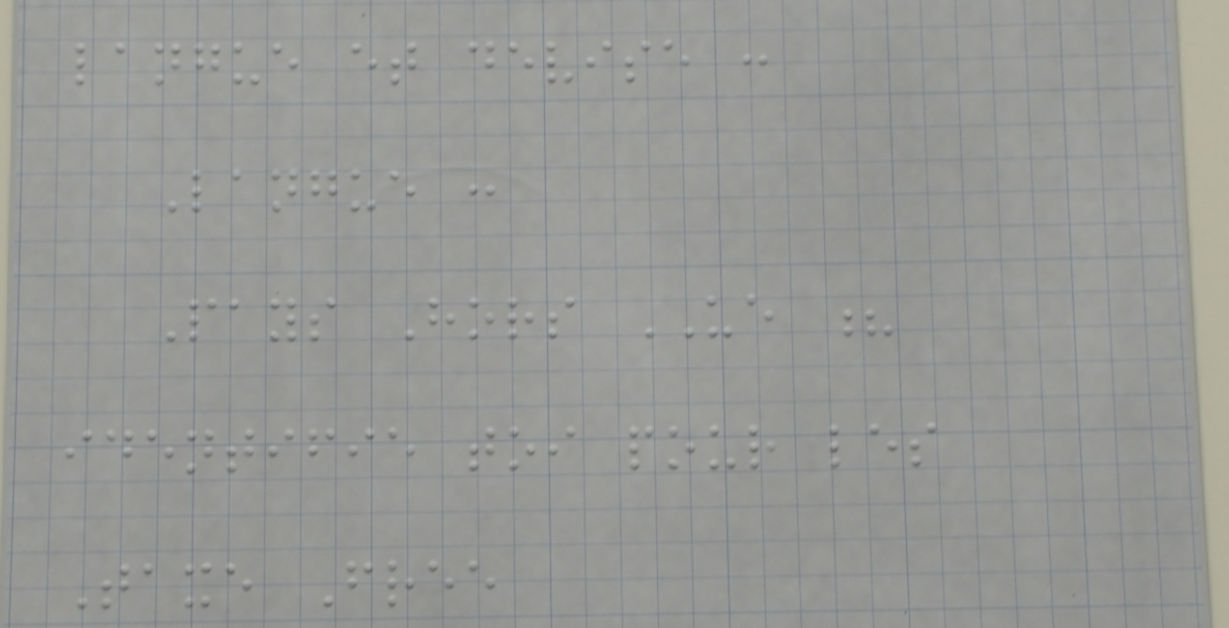langue et devise :
Langue :
Pays Hors UE ?
identifie toi pour les
Taxe Free
